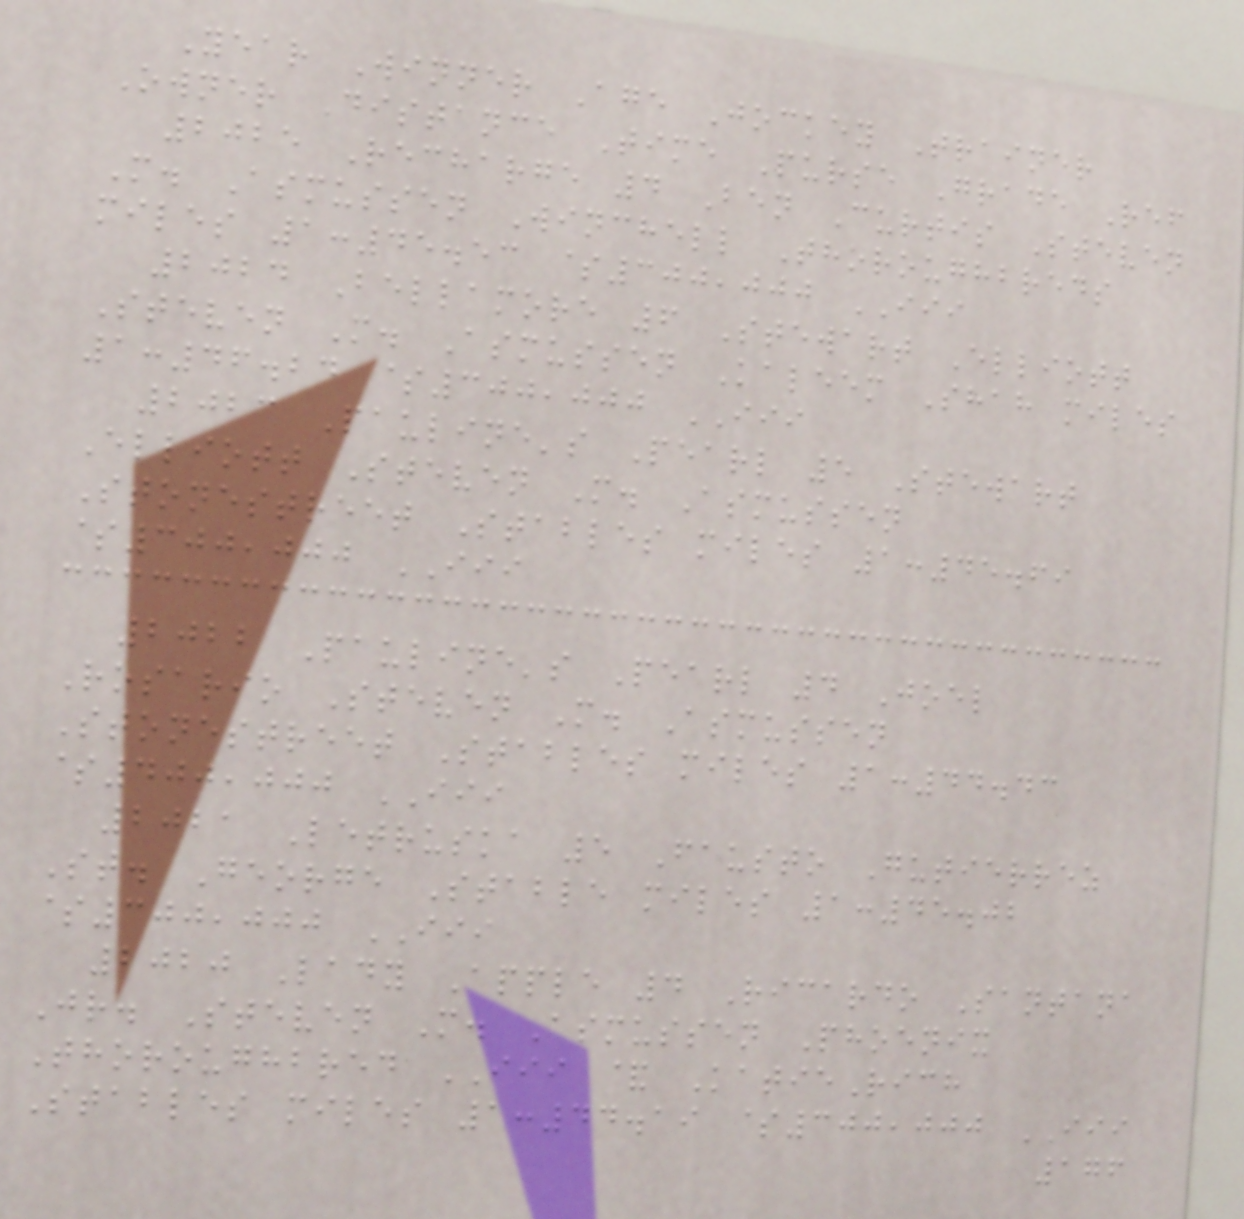Year Winner Age Jockey Trainer
Owner Distance Time Purse Grade Ref
2025 Recharge 4 Ben Curtis Steven
M. Asmussen Winchell Thoroughbreds
miles 1:45.53 $300,000 III
2024 Bellamore 6 Stewart Elliott
Steven M. Asmussen Kaleem Shah miles
1:46.24 $300,000 III
2023 Pauline's Pearl 5 Stewart
Elliott Steven M. Asmussen
Stonestreet Stables miles 1:45.69
$300,000 III
2022 Pauline's Pearl 4 Joel
Rosario Steven M. Asmussen
Stonestreet Stables miles 1:44.43
$400,000 III
2021 Letruska 5 Fausto Gutierrez
St. George Stable miles 1:45.02
$300,000 III
2020 Lady Apple 4 Ricardo Santana
Jr. Steven M. Asmussen Phoenix
Thoroughbred III & KatieRich
Stables miles 1:44.19 $300,000 III
176
